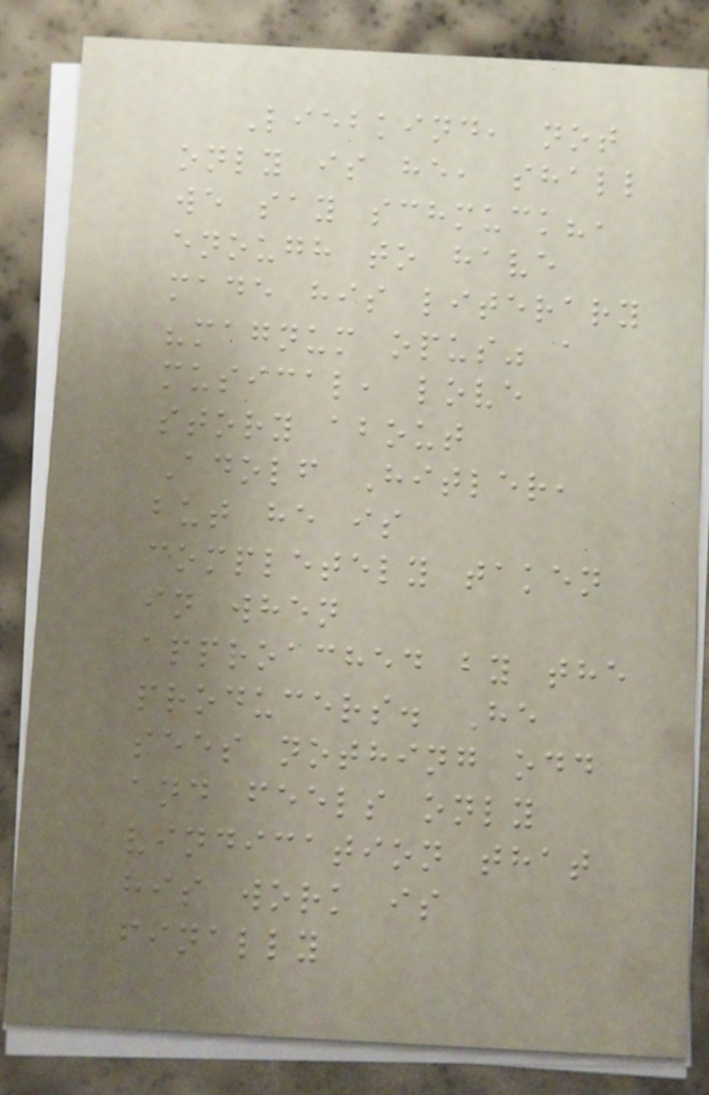Liebkind, not
only is he, shall
we say schmuck?,
enough to have
made his literary
"magnum opus" a
musical, love
story about
Adolf Hitler,
but he is
completely taken
in when
approached by the
producers. He
sees nothing odd
and feels only
vindication that
his work is
finally
